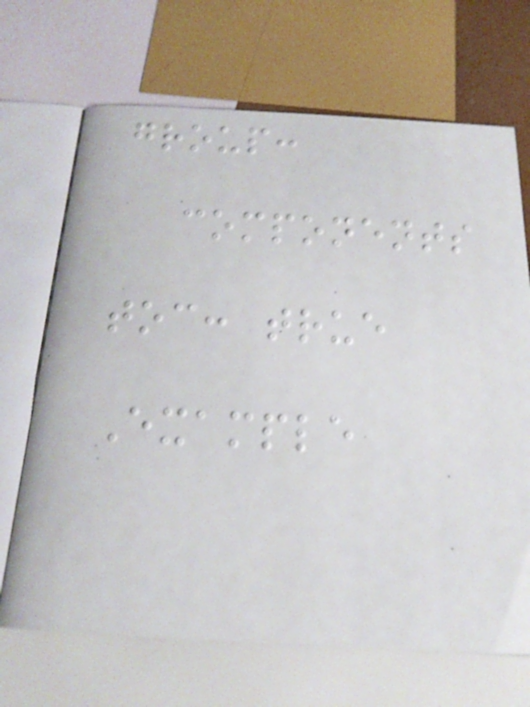group:
components
toc: true
Example
